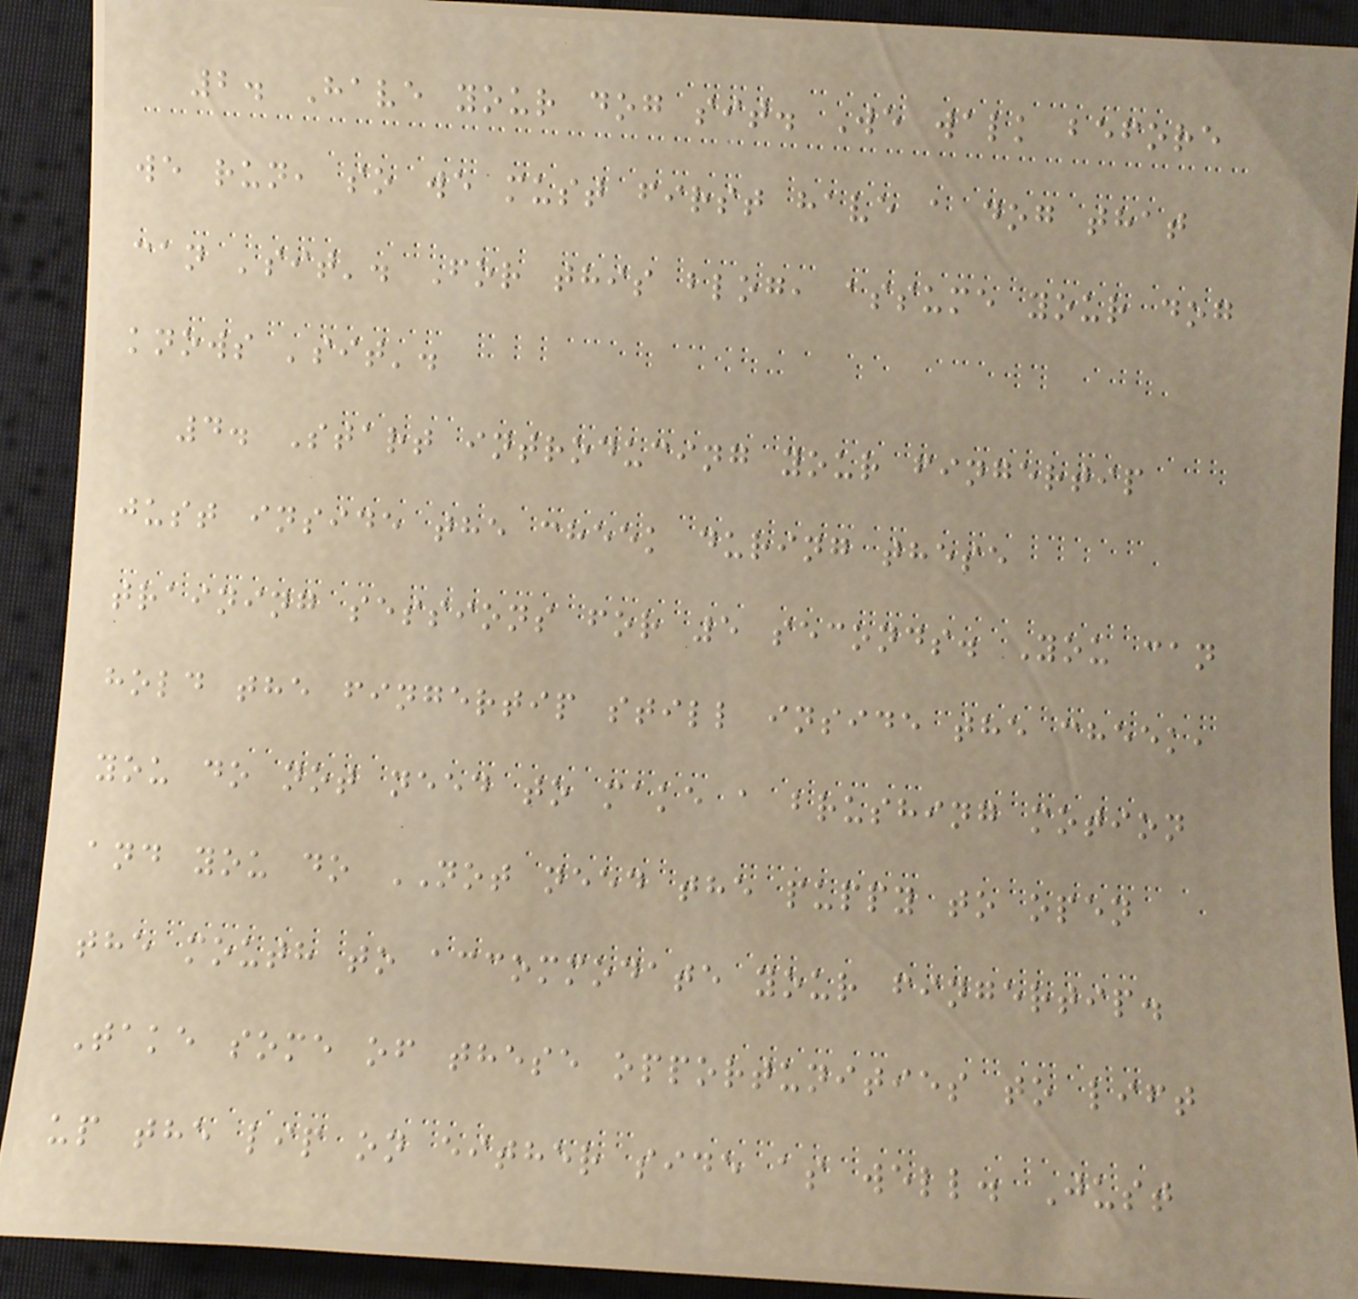2. Have your dog sit. We walk before
we run, so we must first have a dog that
can 'sit'. For this blog, assume your dog
knows 'sit'.
4. Start introducing your fingertip
just inside the cheek during these
training sessions for 5 seconds. You can
hold the fingertip still inside the cheek,
you do not need to make a brushing motion
and you do NOT need the puppy to open
the mouth to accommodate your fingertip.
Take some of these opportunities to lift
up the lip on either side as well. Just
